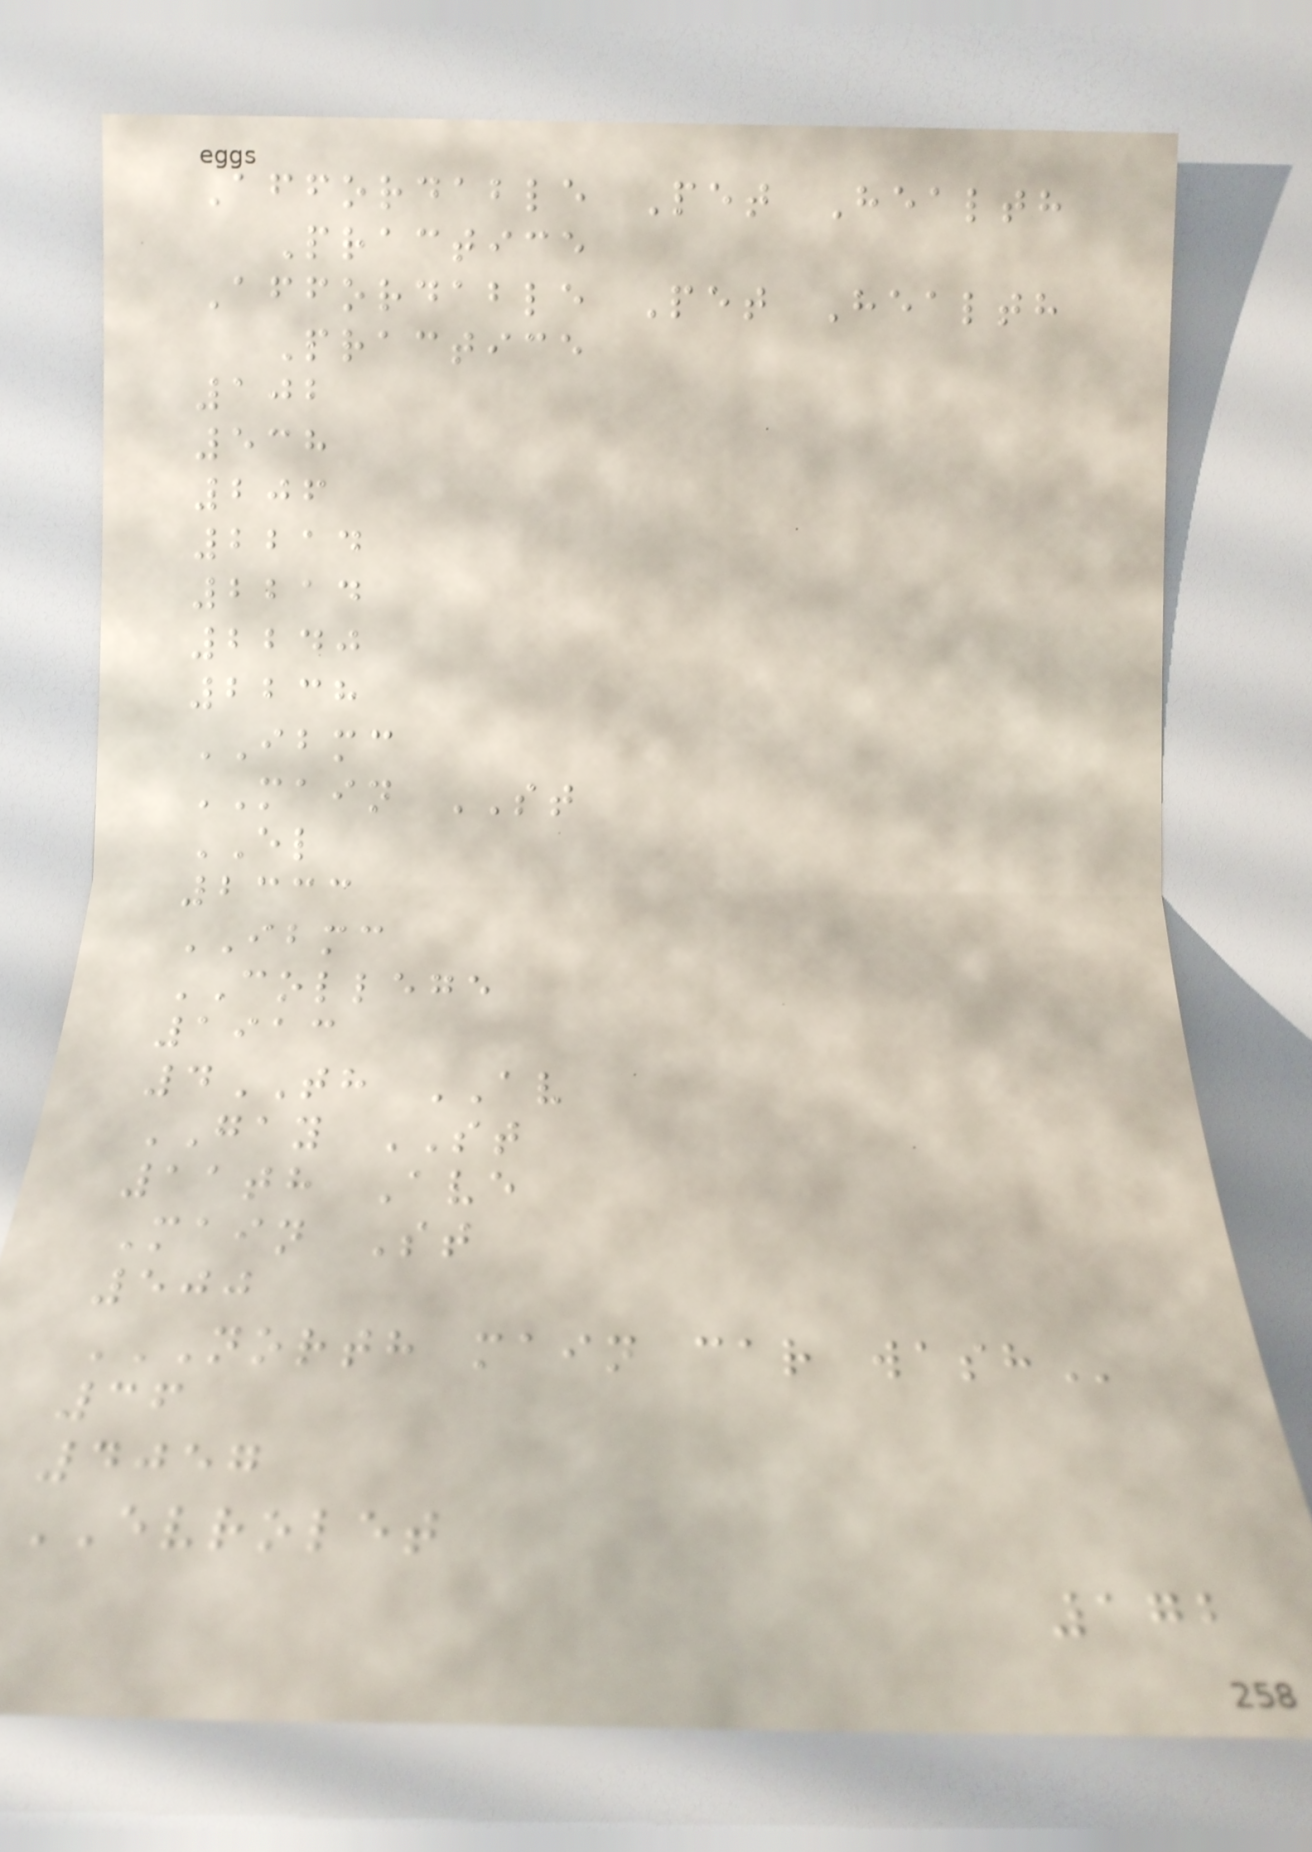Affordable Pet Health
Practice
Affordable Pet Health
Practice
102
538
206
2214
2214
2240
2238
IBMC
MAIN ST
EL
2333
IBMC
COLLEGE
1913
4TH AV
GAY ST
11th Ave
Main St
500
NORTH MAIN CAR WASH
36
4057
EVROLET
172
